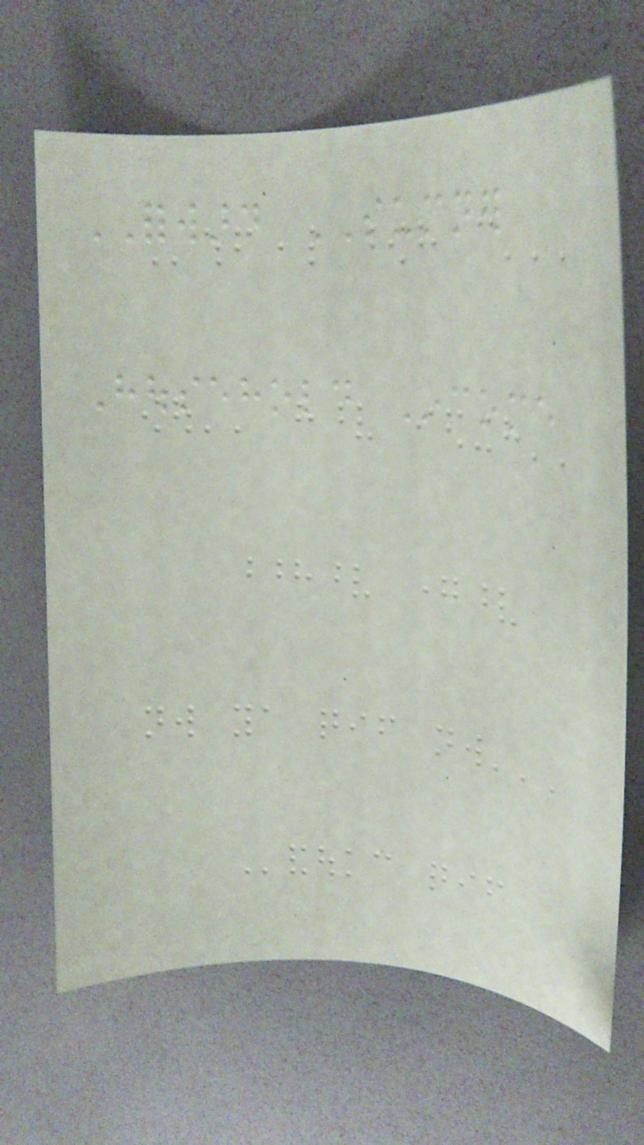FORWARD SUMNER
Household Income
